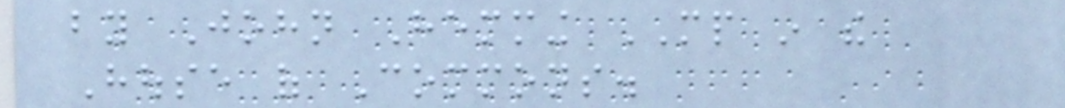by John Hemming MP in the
House of Commons.
